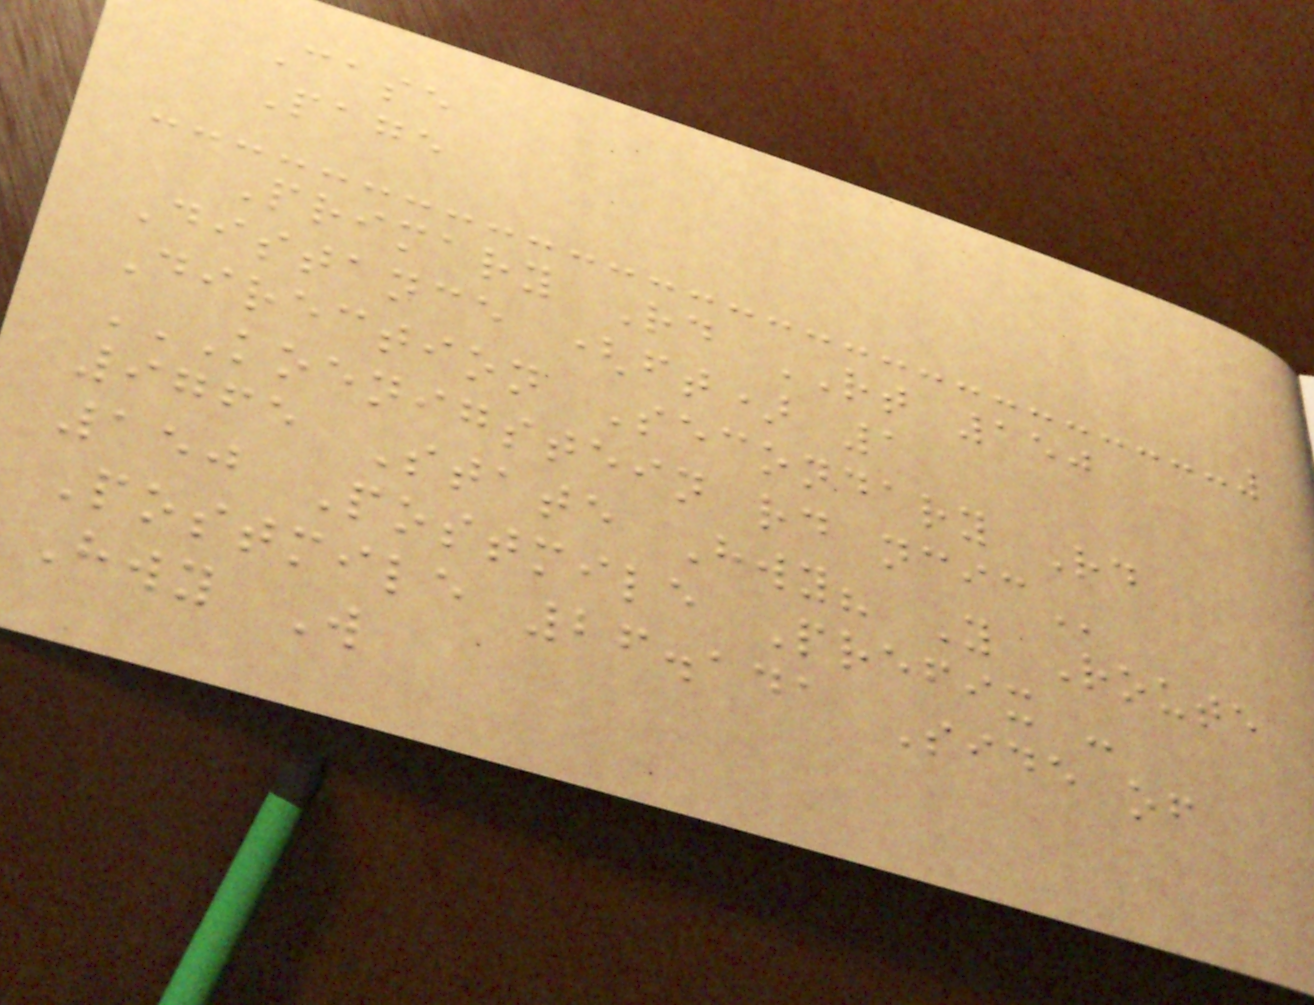Case
Page
Primary Rd RT 150
Distance (ft) 1
Direction Secondary Rd
KOENIGSTEIN RD NCIC
9765 State Hwy? Y Route
150 Postmile Prefix -
Postmile 26.141 Side of
Hwy W
